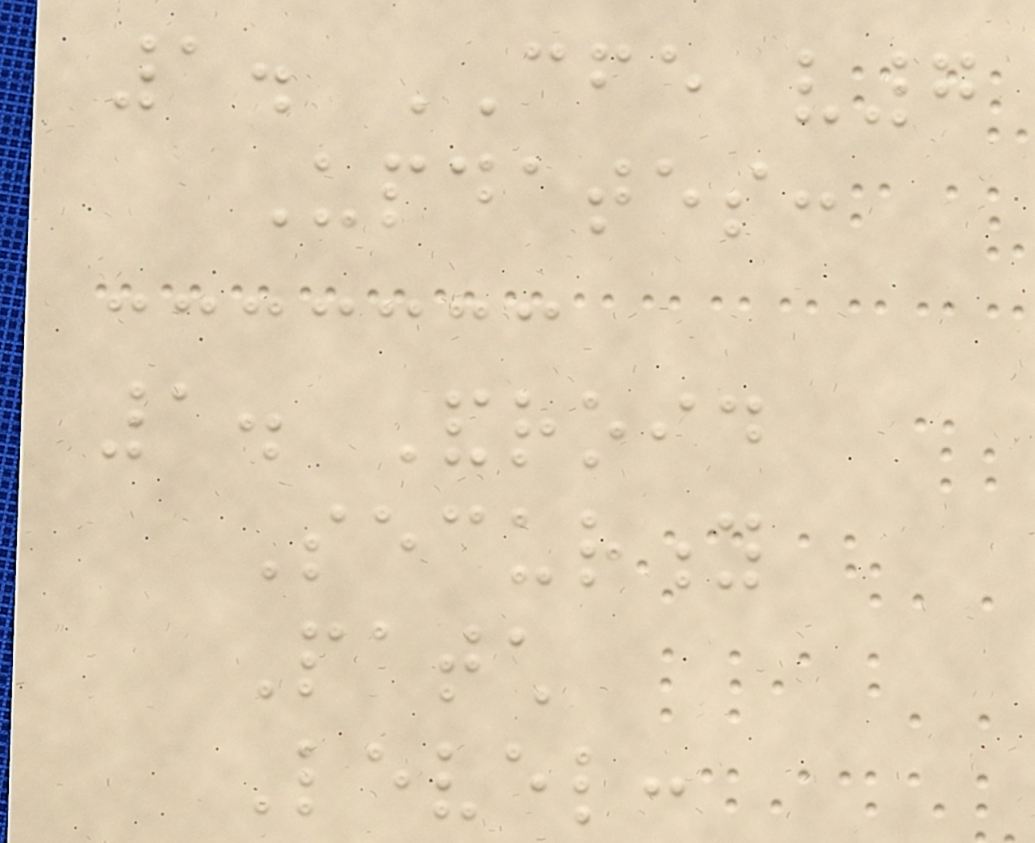1. CFE v7
Updates:
1. Android
Security
Patch
Level:
